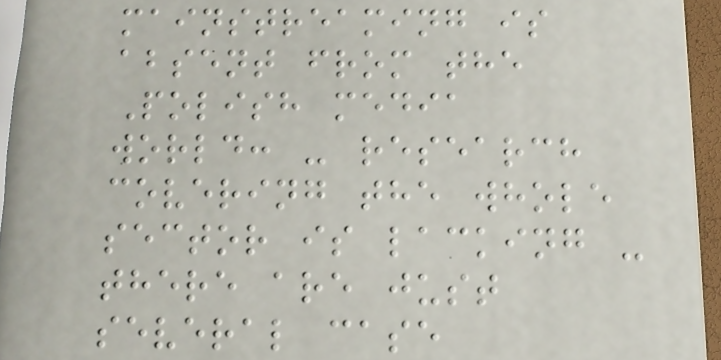mainstreaming is
absent from the
Polish media
world: - research
covering the whole
sector is lacking -
there are just
several case
